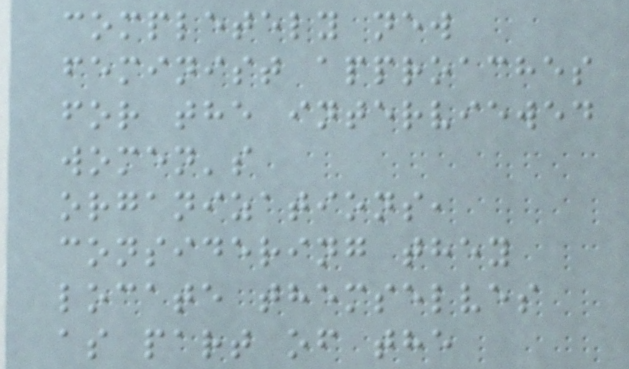completely new
feminist approaches
for the interviewed
women's
organizations,
considering they
locate themselves
as part of the
